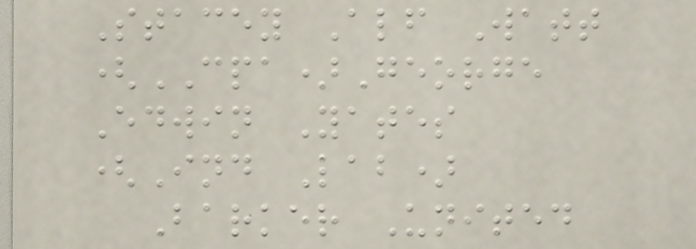Stacey Alf Watt
(CPA)George
Edwin Yates
(Ind Lab)
Barker United
